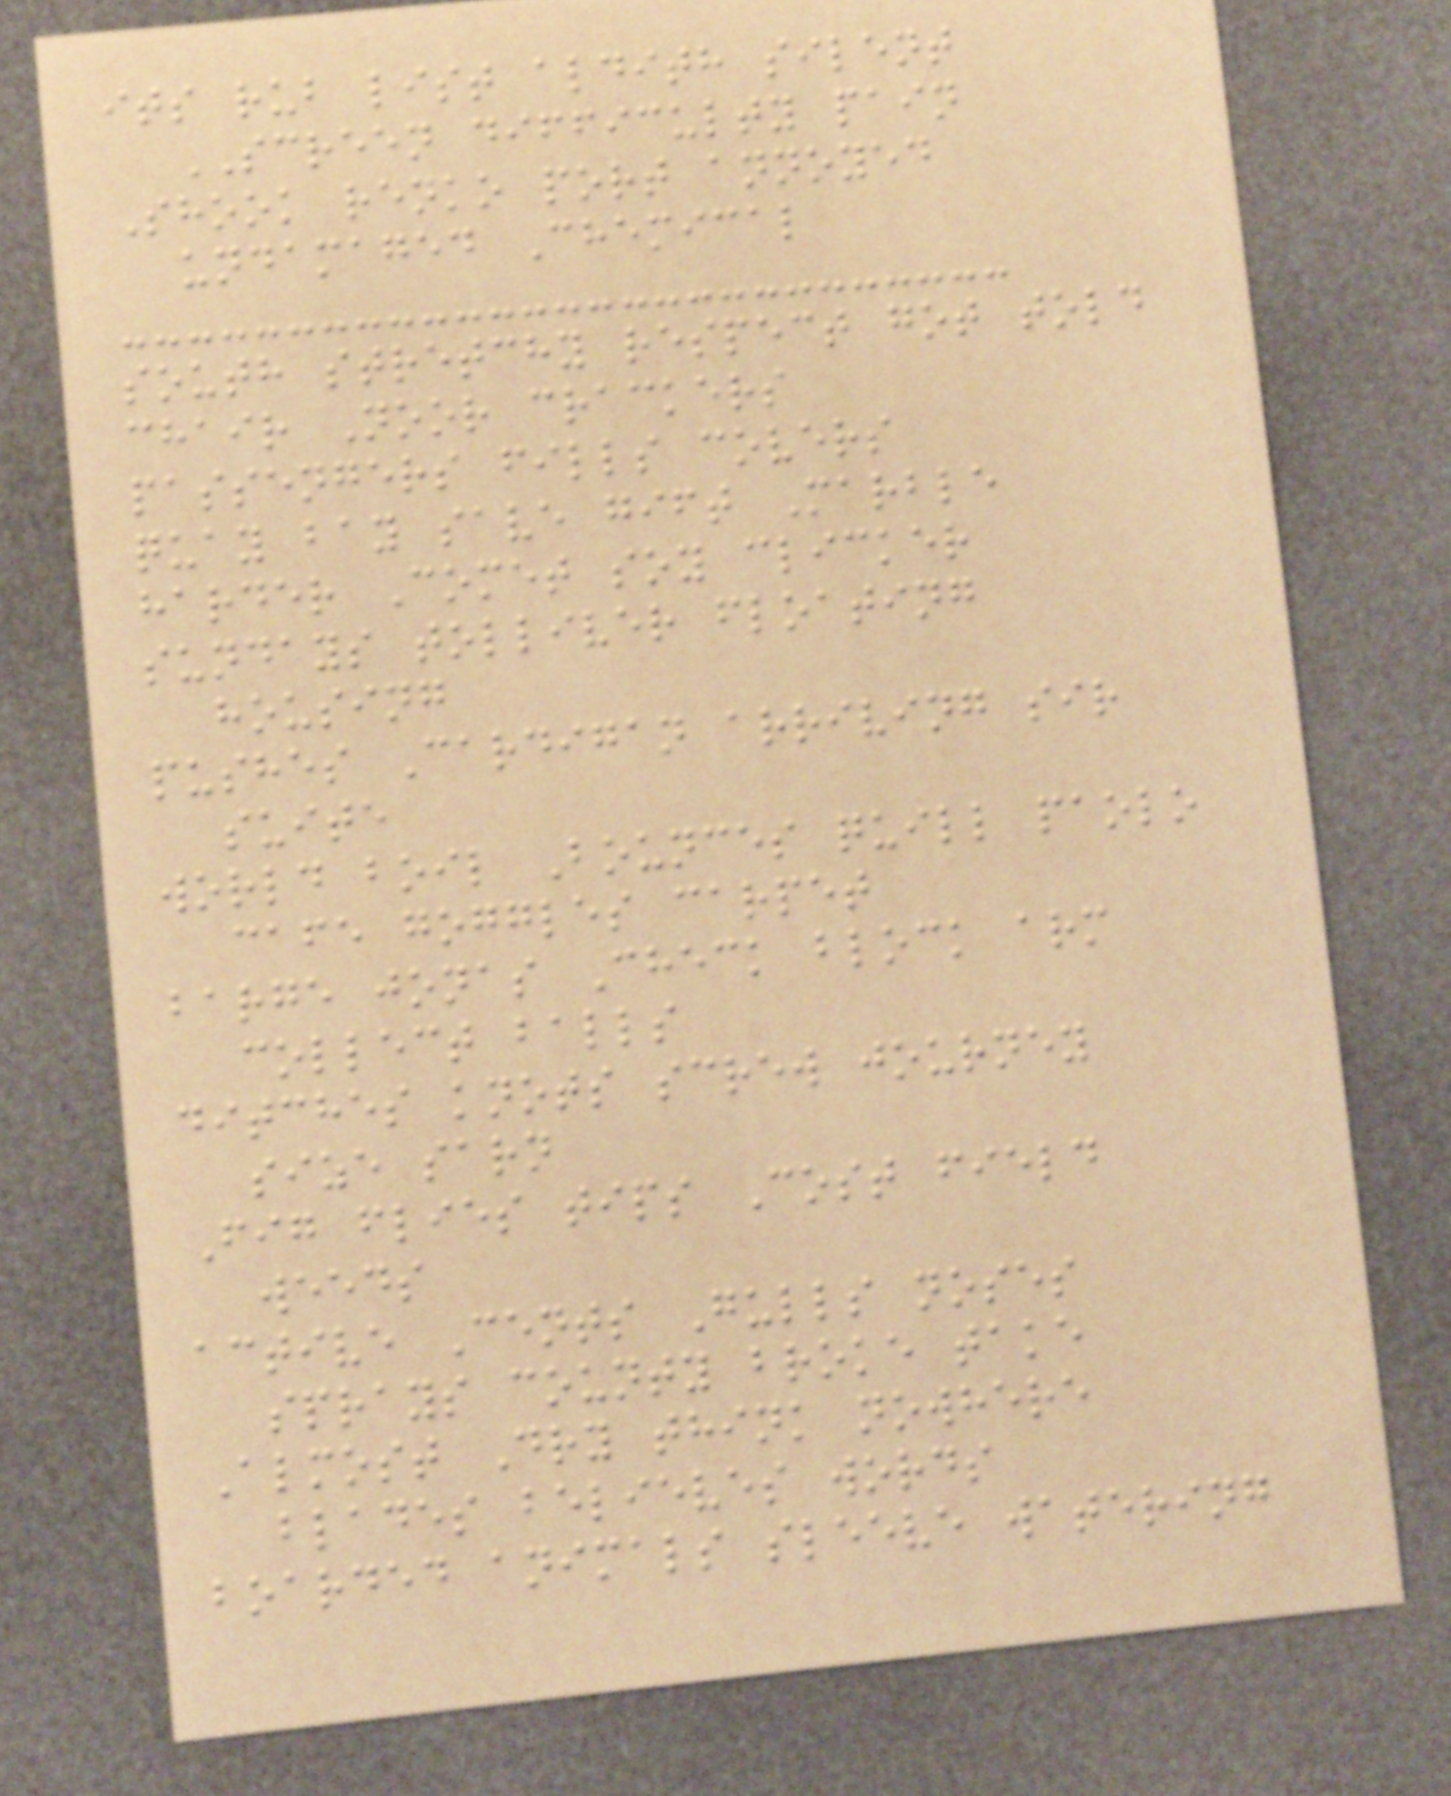its rub list aldith silent
SCREEN difficulty pain
Shook renko port annoyed
undamaged Chemical
south stretchy respect got told
chair Noor crackers
passengers fills covers
quay bay save gift Marble
harder Comet soy clicker
sundays tolliver floating
housing
pushes Cardigan arriving sir
suite
world boil Bounces quill paolo
cafe goggles carpet
barge jonas Check block arm
collect balls
ditches knots screw journey
size sarn
Fig flies tips Cost field
weeds
active Cents Gulls noses
sprays county broke take
Almost Dry think nowhere
blades believes words
boarded animals sleeve watering
